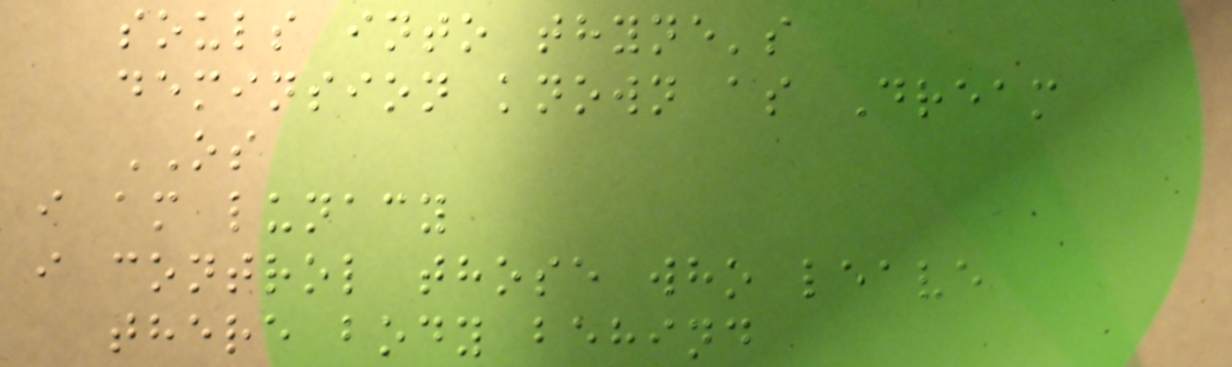souls into thyne's
deminsion known as Dream
OS
i am lunacy
i control those who leave
there body behind
